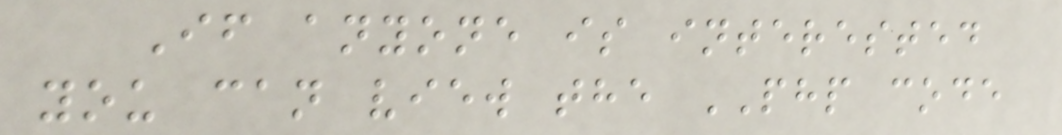If anyone is interested
you can view the PHP code
